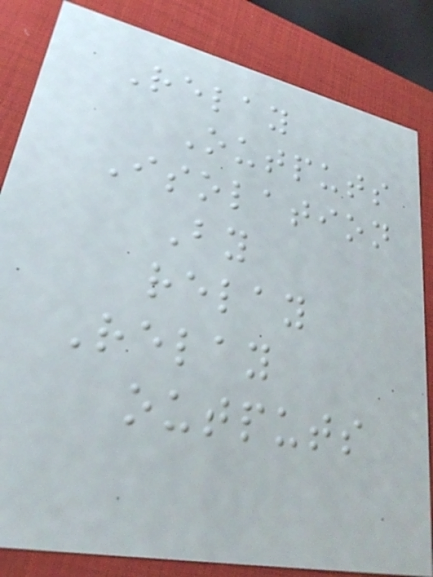Relay
Outputs
Isolation
By
relay
Relay
outputs
